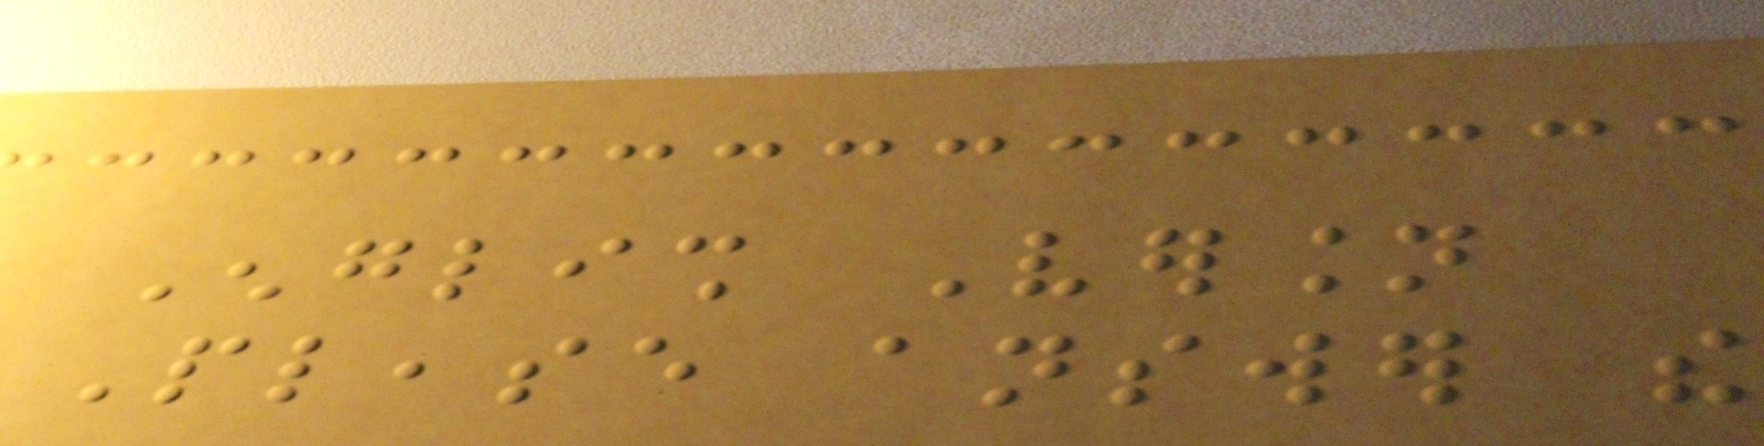English Version
Please answer the
